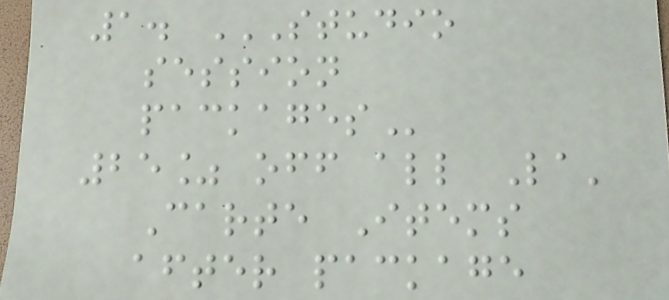1. STUDIO
SESSION
PACKAGES
25% off all La'
Carte Items
after package
